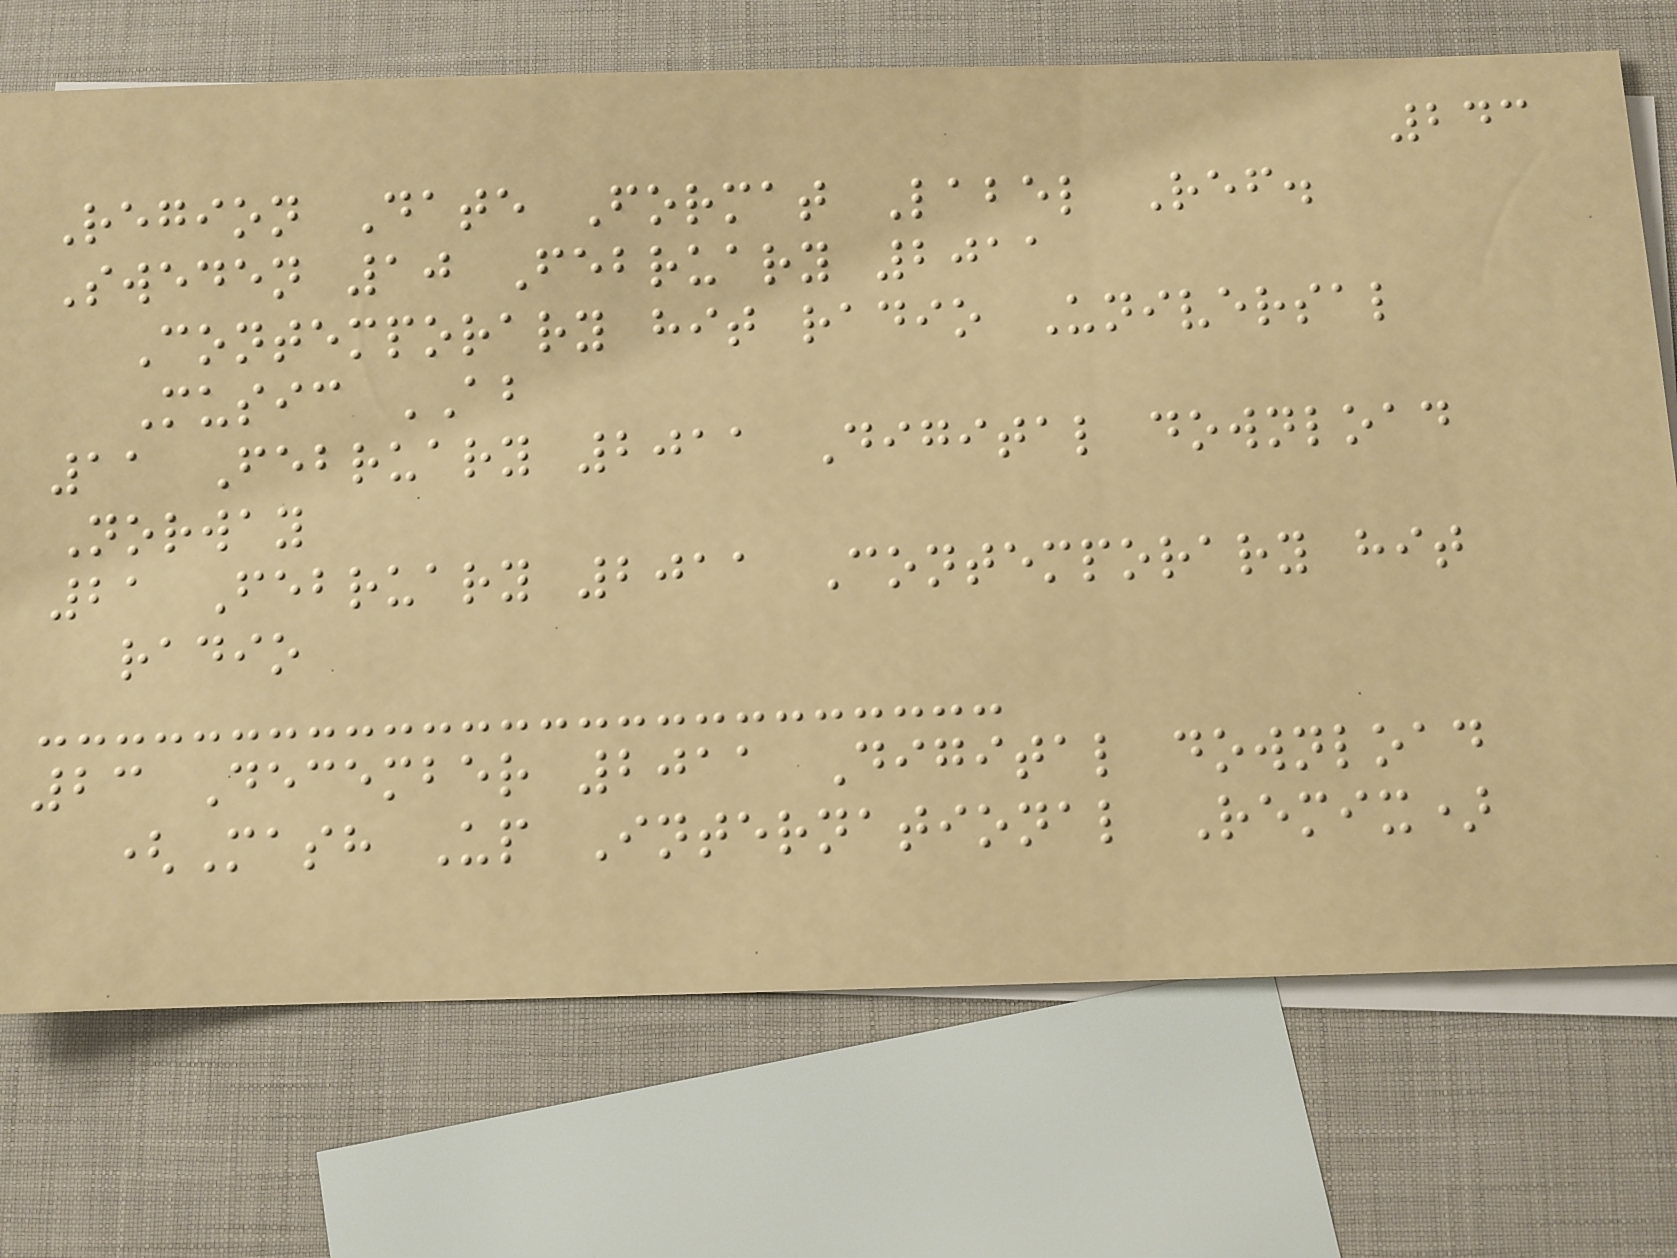243
Region Date Format Label Ref.
Sweden 10 February 2011
Contemporary hit radio Universal
Music AB
11 February 2011 Digital download
Norway
21 February 2011 Contemporary hit
radio
23 December 2011 Digital download
(Mash Up International Remix)
